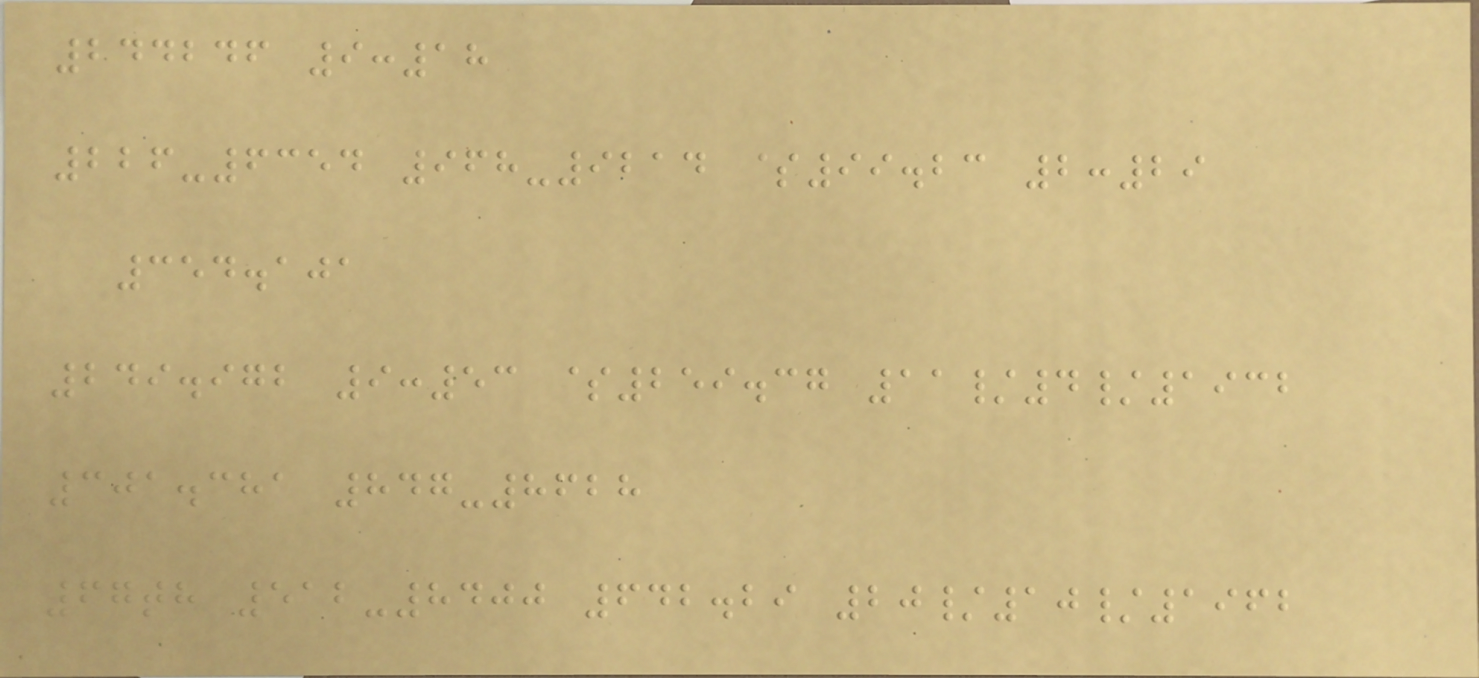244246 9:18
226-6354 968-9214 $99.23 2:29
354.101
249.972 9:53 $259.37 11/4/1932
301.381 847-8628
67th 512-8400 642.29 20/10/1962
